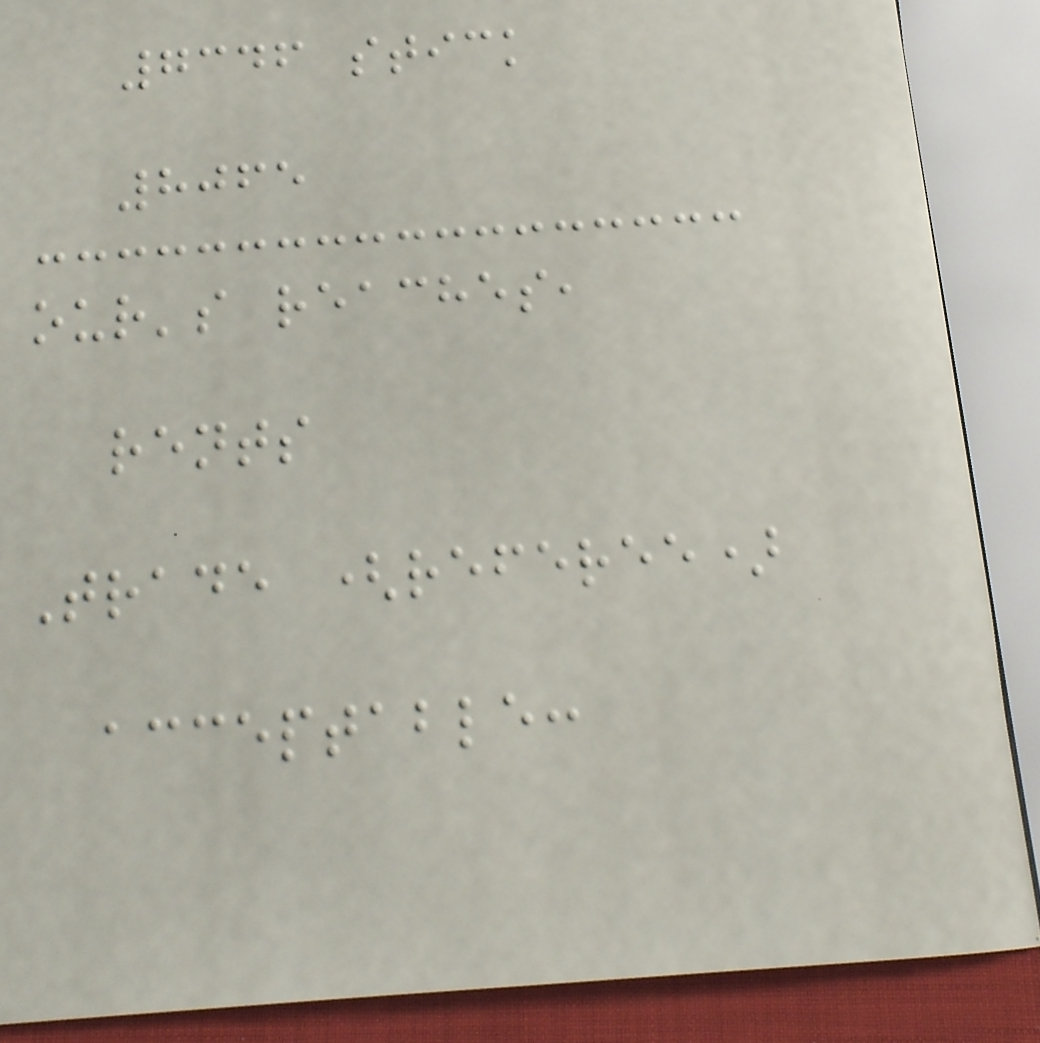7346 stick
8065
our's reaches,
rents
Trade (referee)
acceptable:
